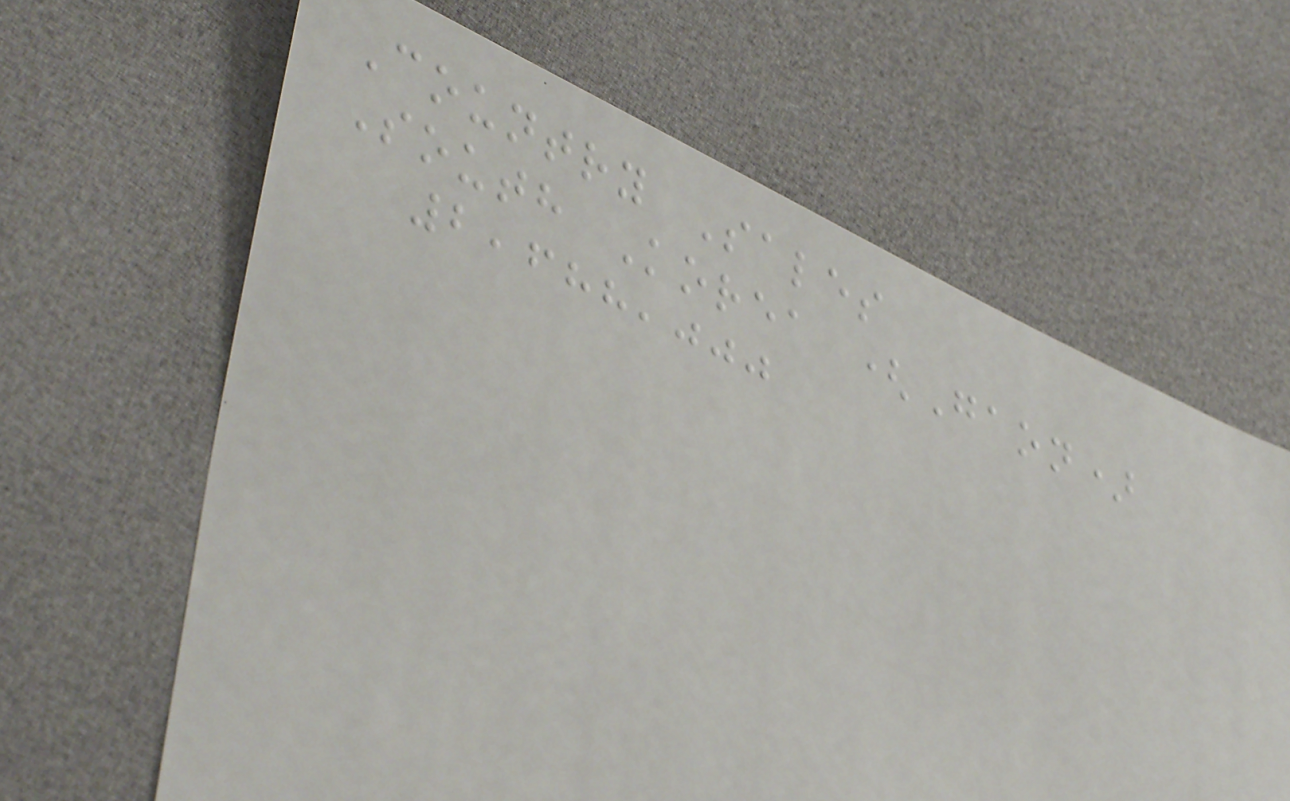Country Sales
South Korea (Gaon)
2,688,000
